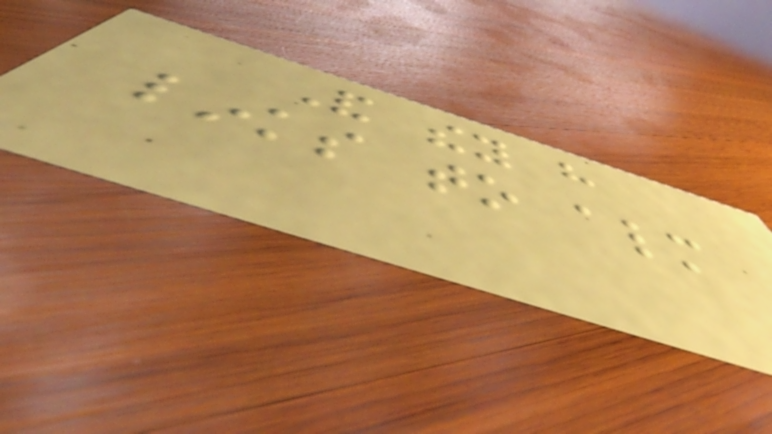And they have
links to almost
